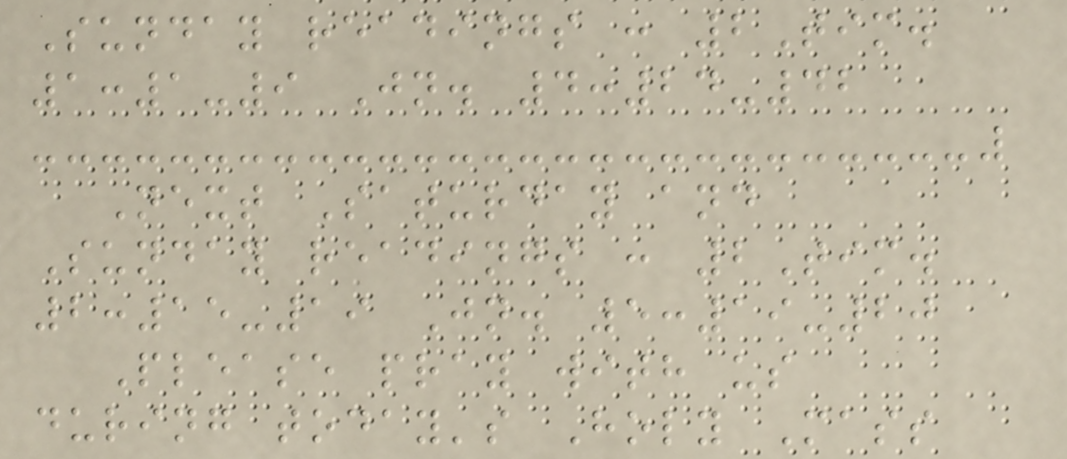Sunday readings : 2Tim.
1:1-9 Jn. 4:24-42
Next Saturday and
Sunday readings : 2Tim.
2:15-19 Jn. 5:19-20
Please pray with us
during today's Holy Mass
